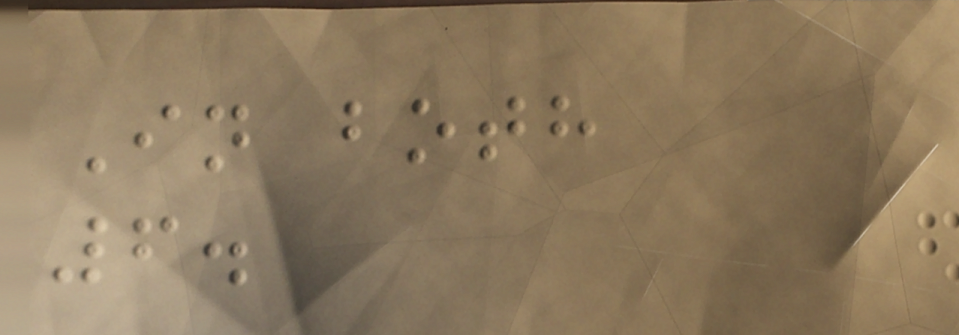In both
6.
